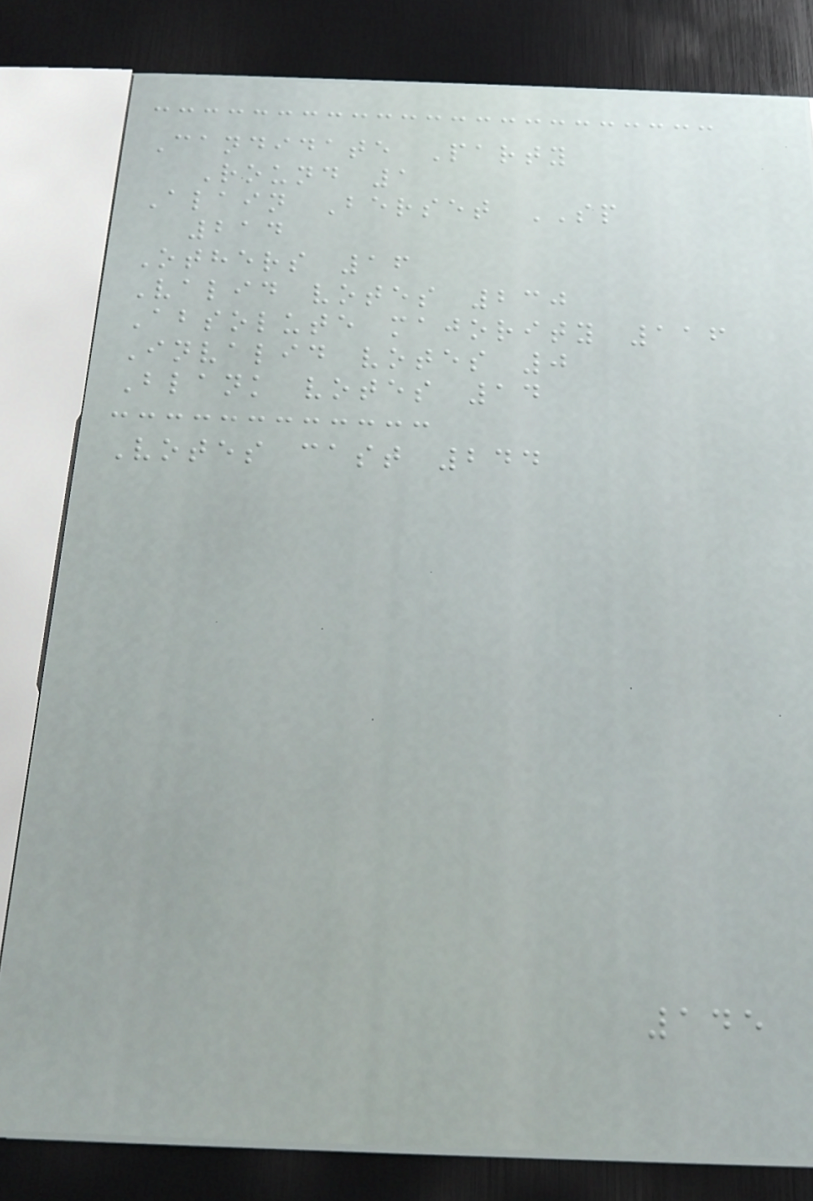Candidate Party
Round 1
Alain Berset SP
214
Others 16
Valid votes 230
Absolute majority 116
Invalid votes 0
Blank votes 14
Votes cast 244
145
